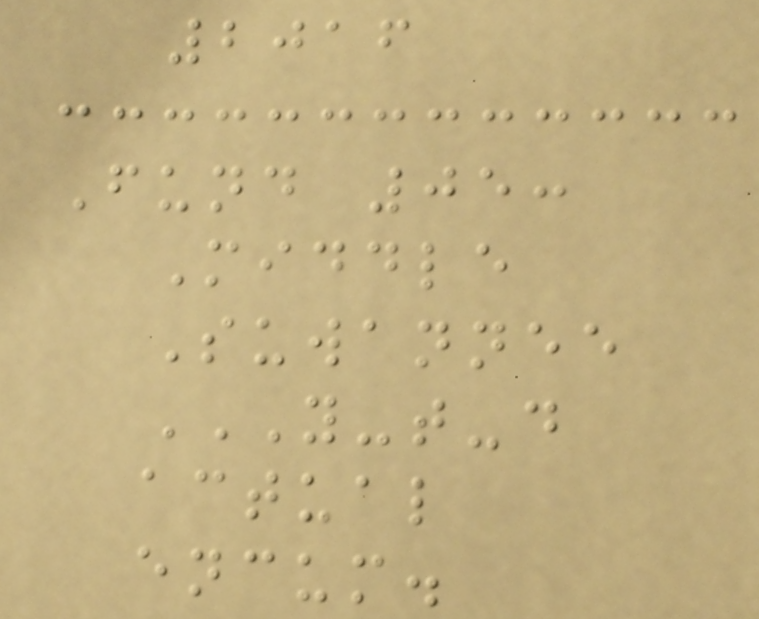2016
Fund 05:
Middle
Suwannee
Y-T-D
ACTUAL
ENCUM.
